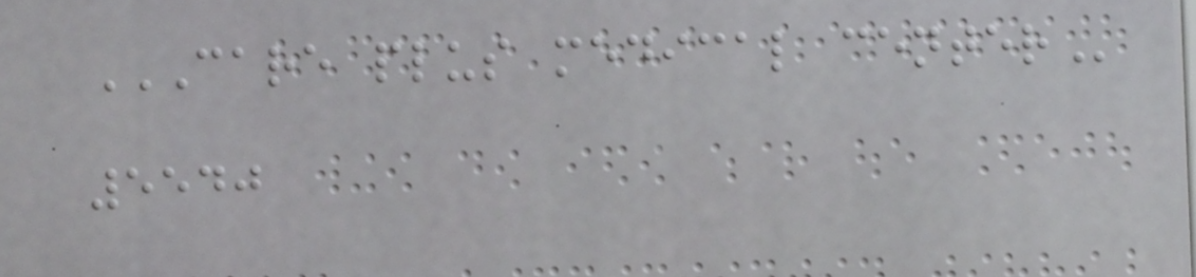CARE PLUS MEDICAL CENTER
5540
